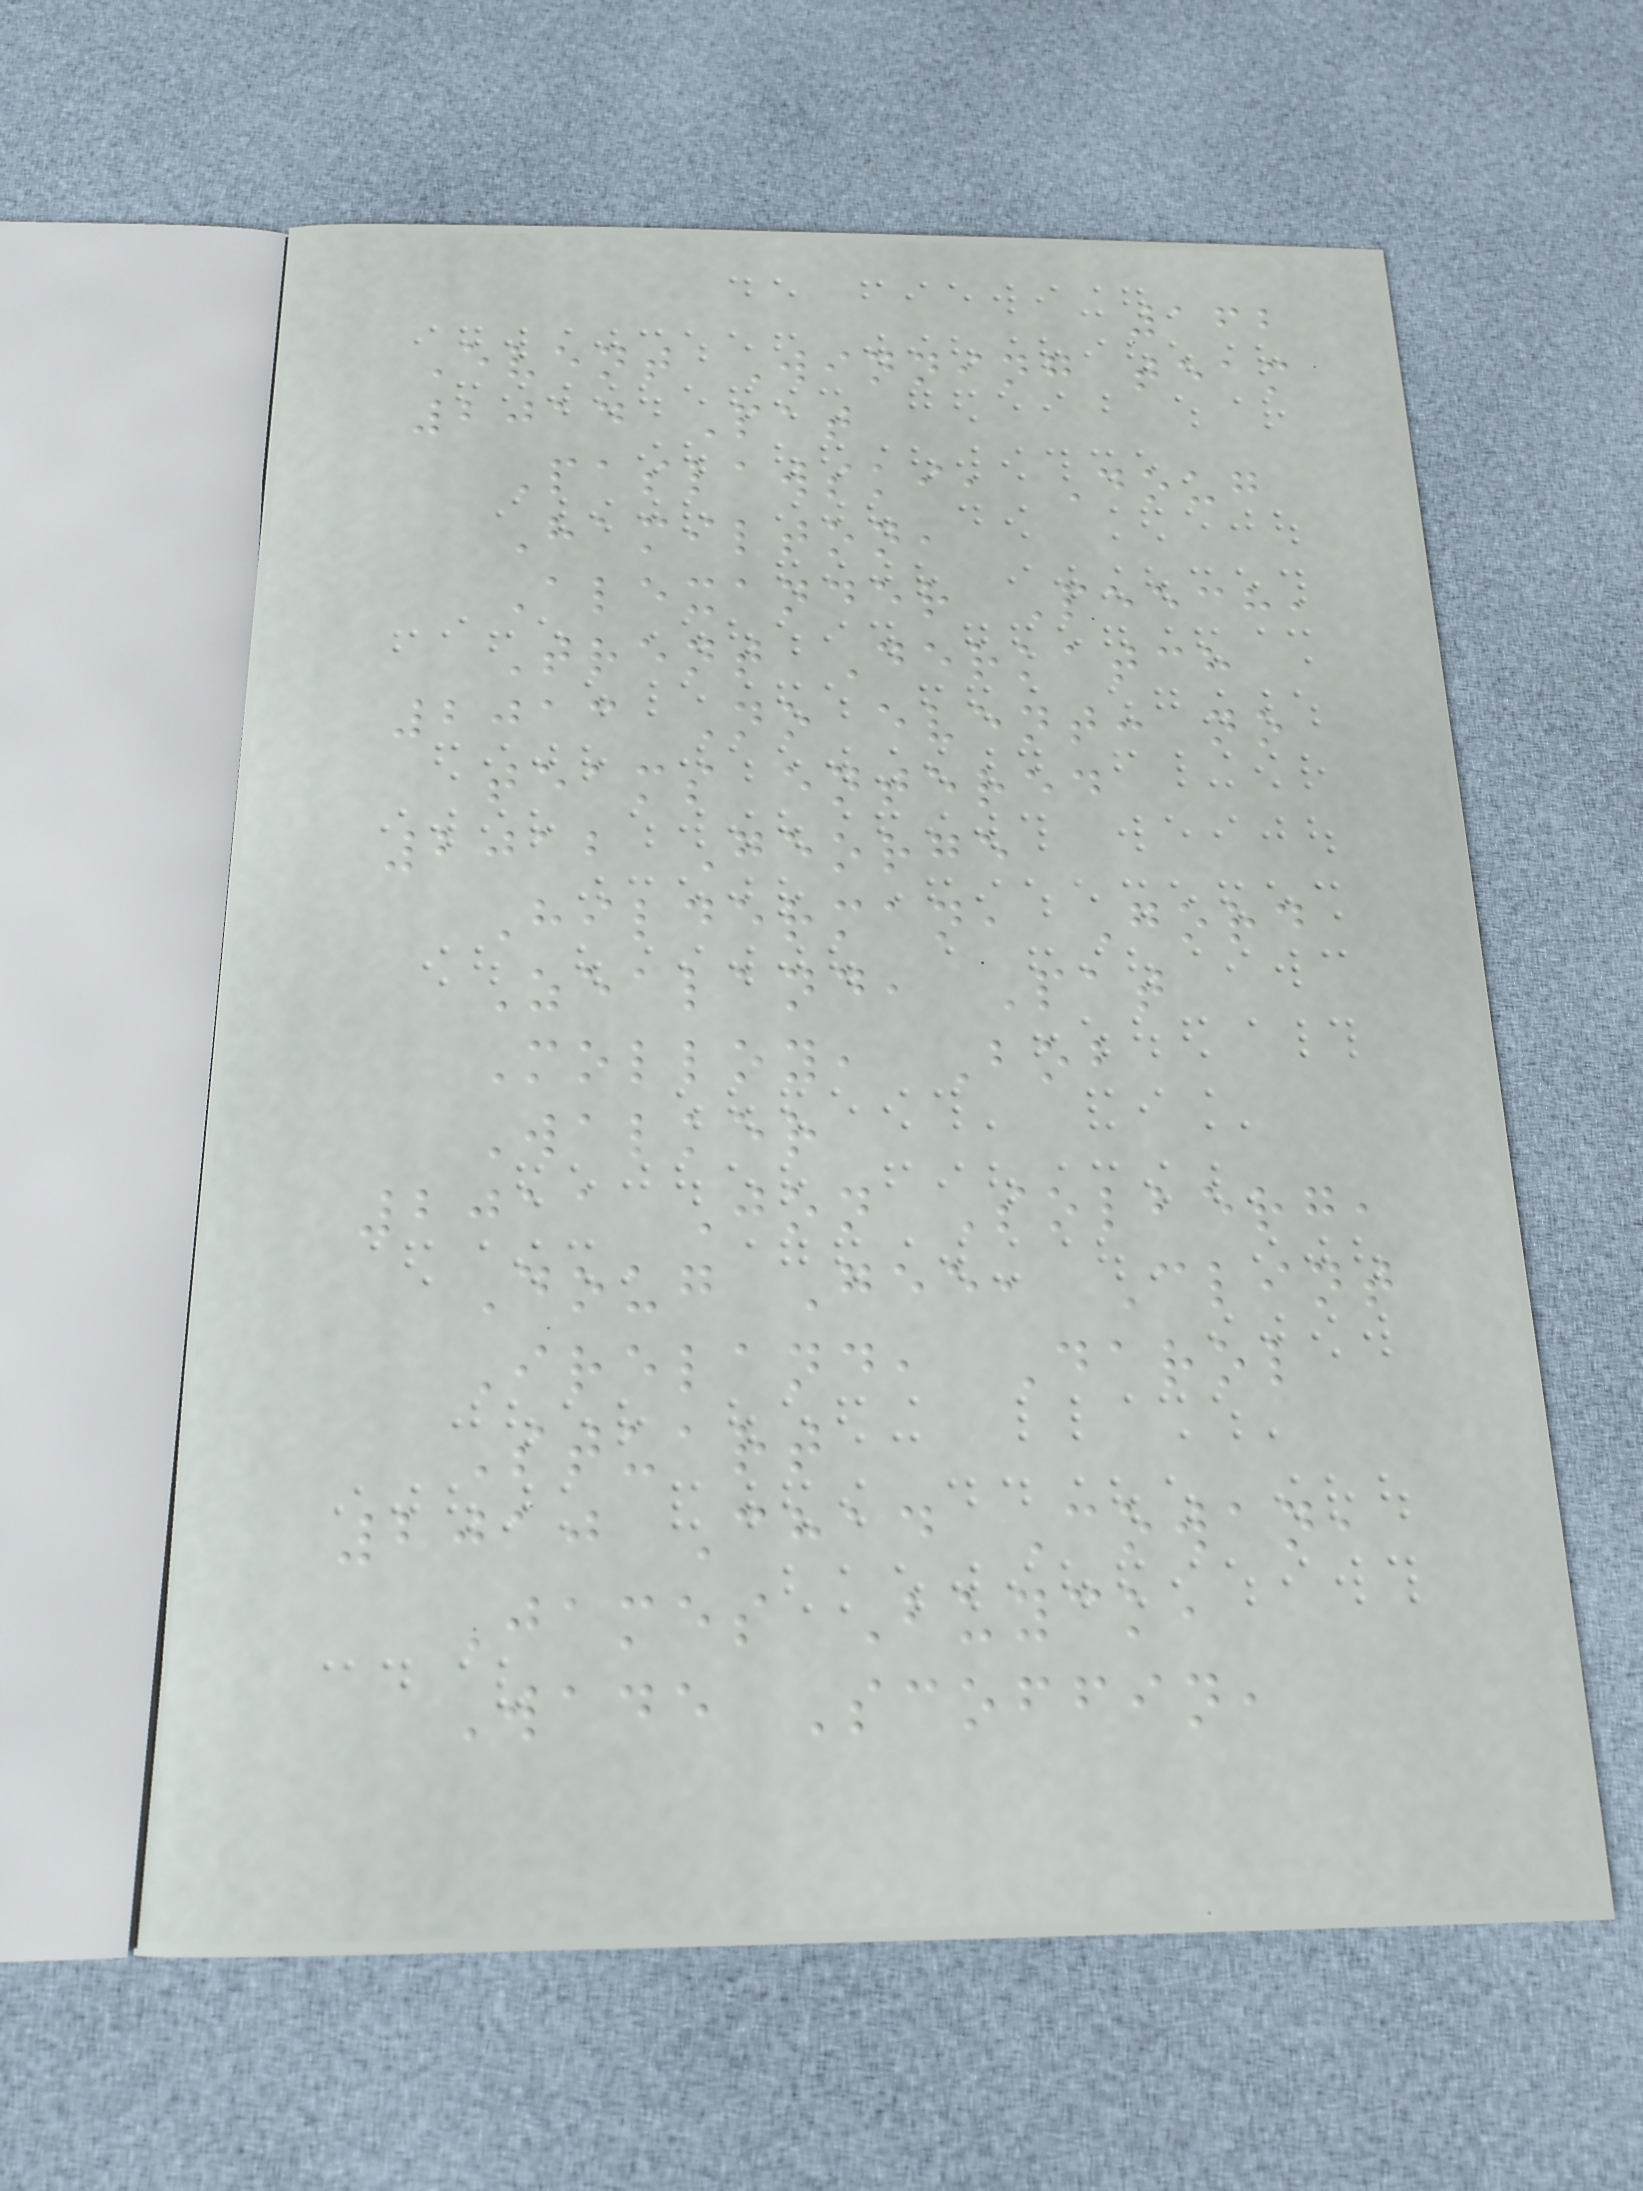162
Event Winning team
2014 Pat
Paslawski, Doug
Hamilton,
Alexander Peech,
Trent Derkatch
2013 No event: no
teams entered
2012 George
Hilderman, Gord
Zealand, Pat
Molloy, Bob
Walker
2011 Jon Solberg,
Doug Gee, Clint
Ireland, Darol
Stuart
2010 Chad Cowan,
James Buyck,
Wade Scoffin,
